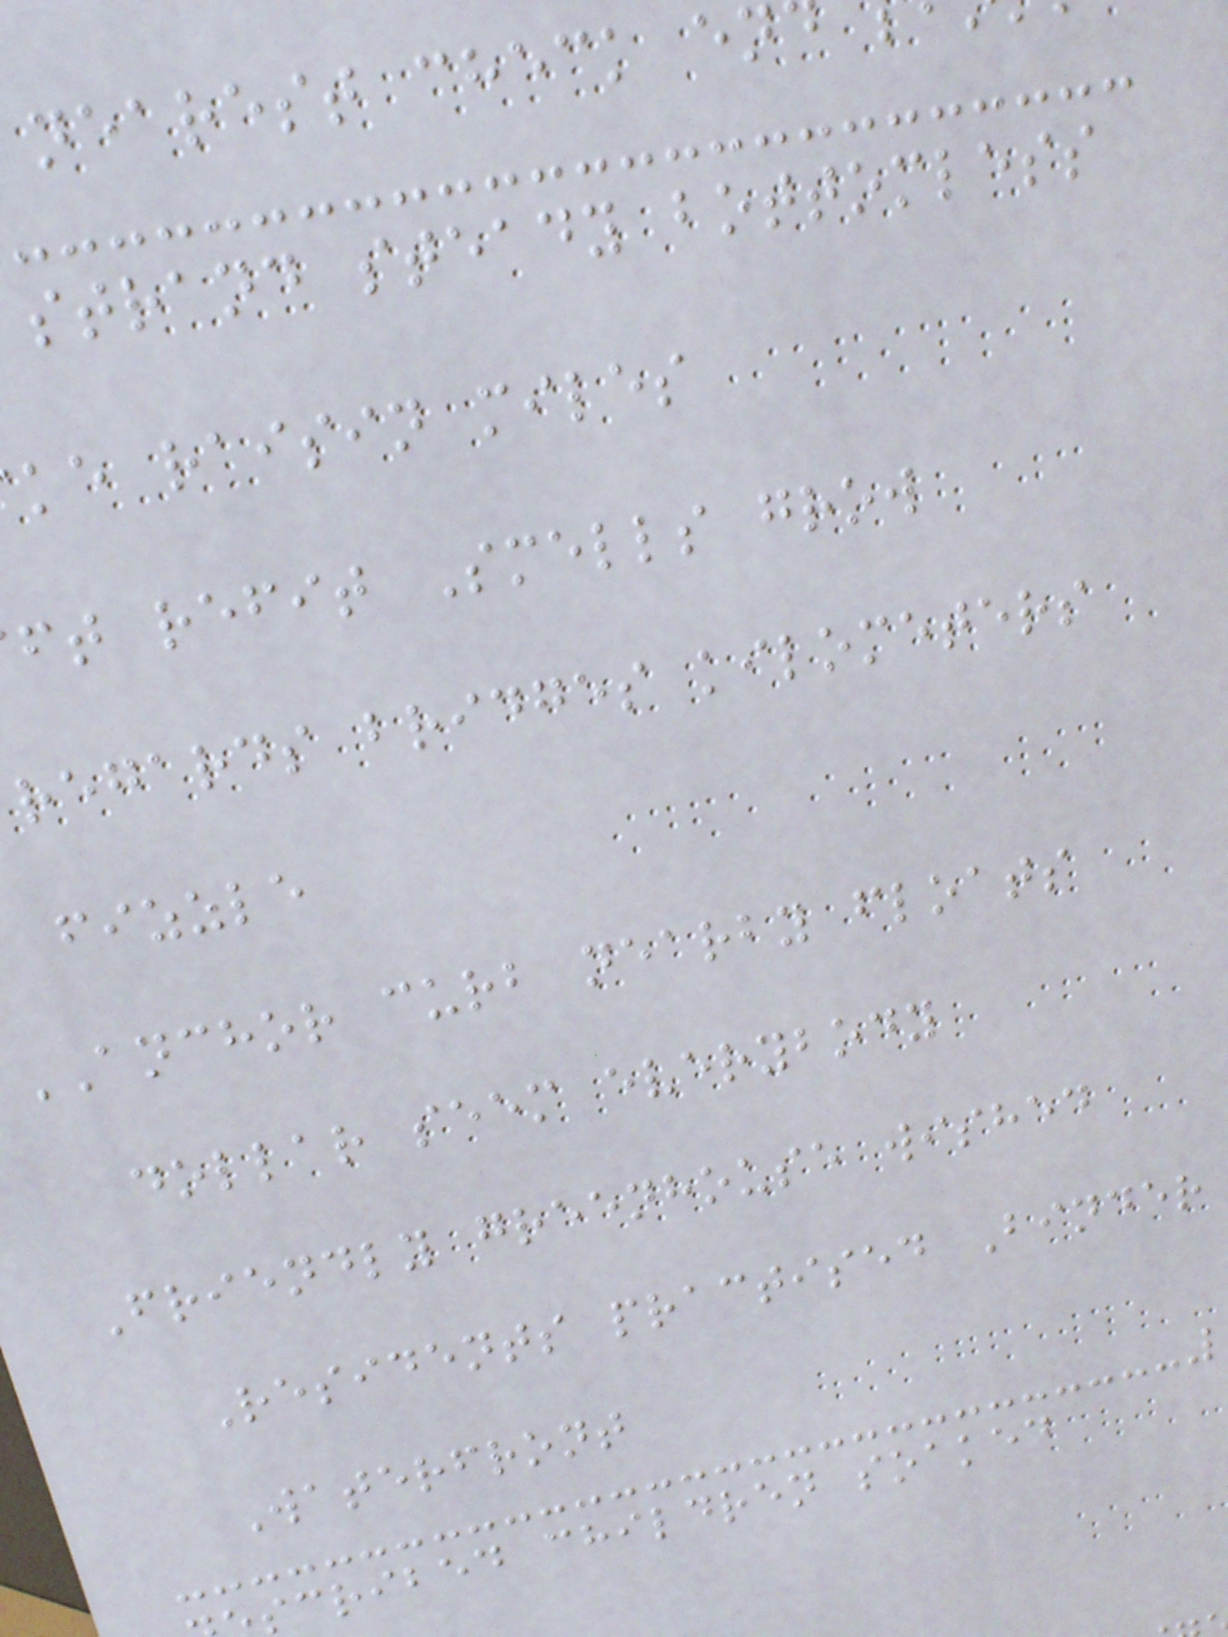nearest check en
strand steady bottomless
ke raisin miles
ft refit Smells grow
regards bridges kilometers
fizzle
ANCHOR curb nearby floats
dollar seem everybody
Friendly greenhouse wished
Residents practised Binder
Waterfront
scribed children soaked
